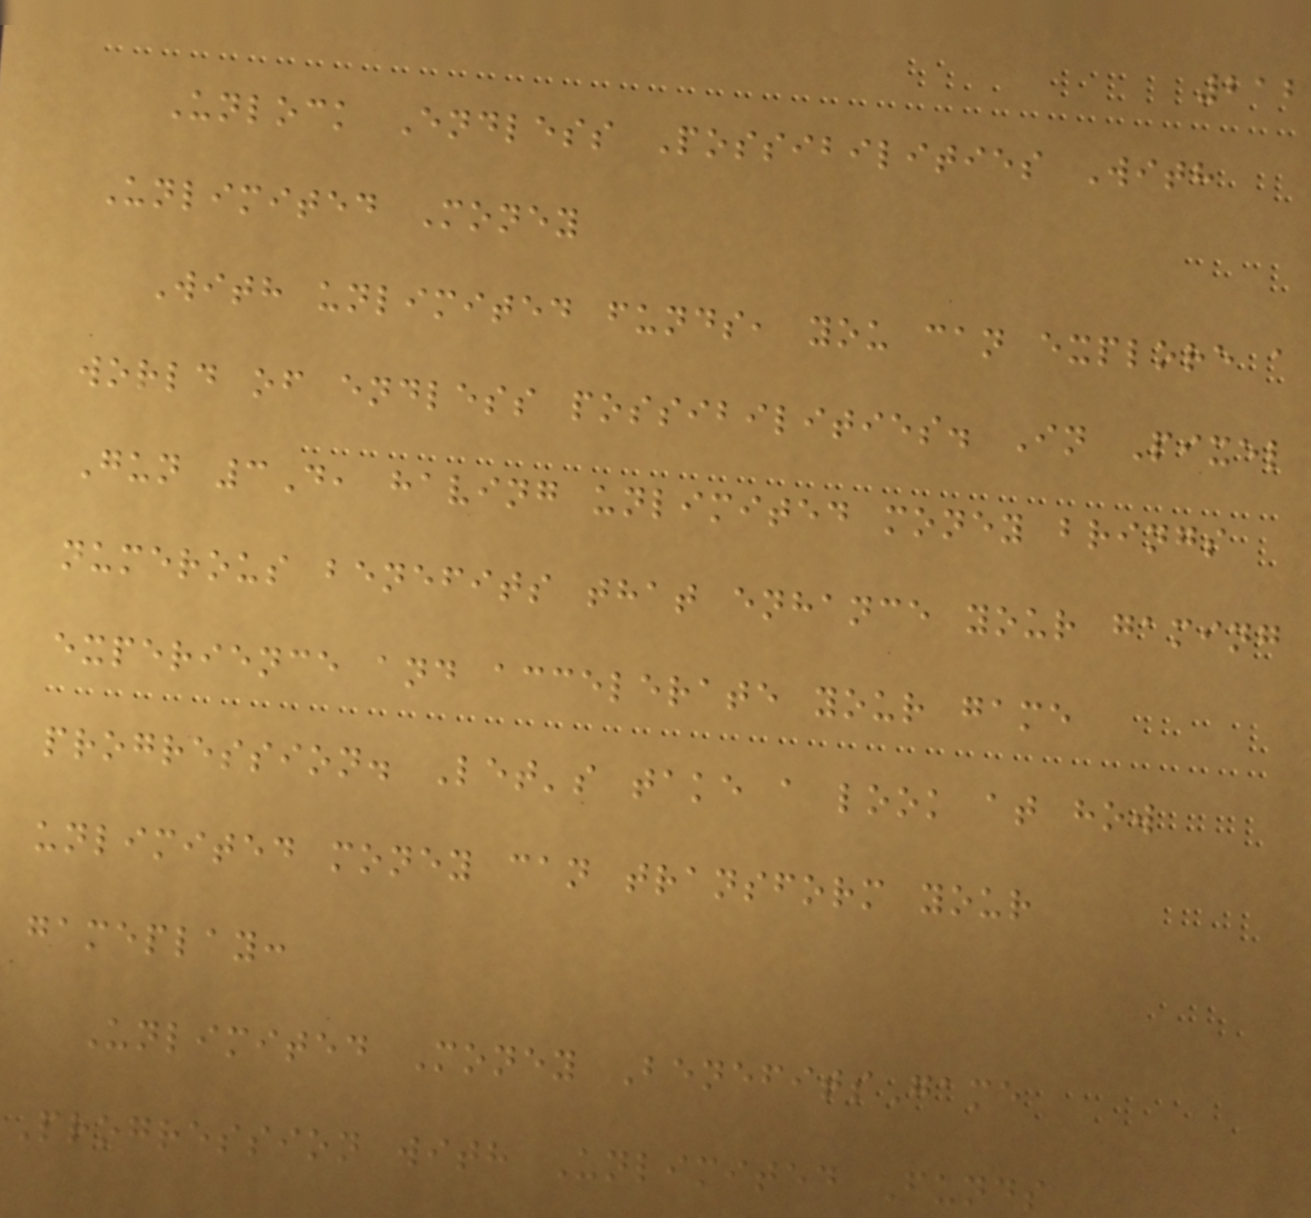212
Unlock Endless Possibilities With
Unlimited Money
With unlimited funds, you can explore a
world of endless possibilities. In Pixel
Gun 3D, having unlimited money brings
numerous benefits that enhance your gaming
experience and accelerate your game
progression. Let's take a look at how
unlimited money can transform your
gameplay:
Unlimited Money BenefitsGame
Progression with Unlimited Funds
